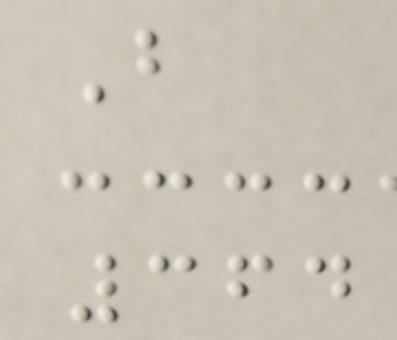B
364
